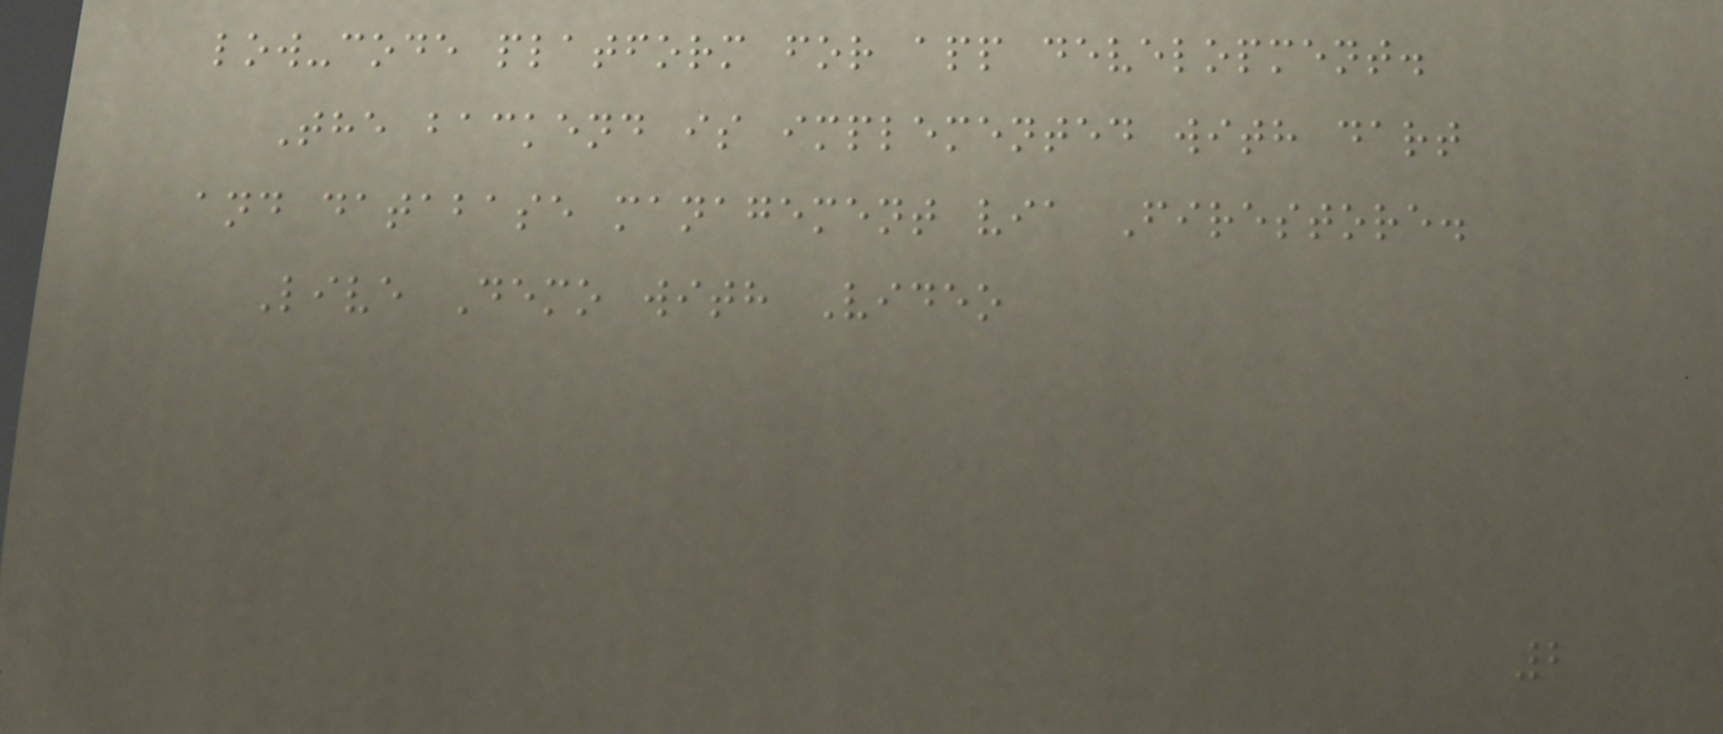low-code platform for app development.
The backend is implemented with dart
and database management via Firestore.
Live Demo with Video
2
